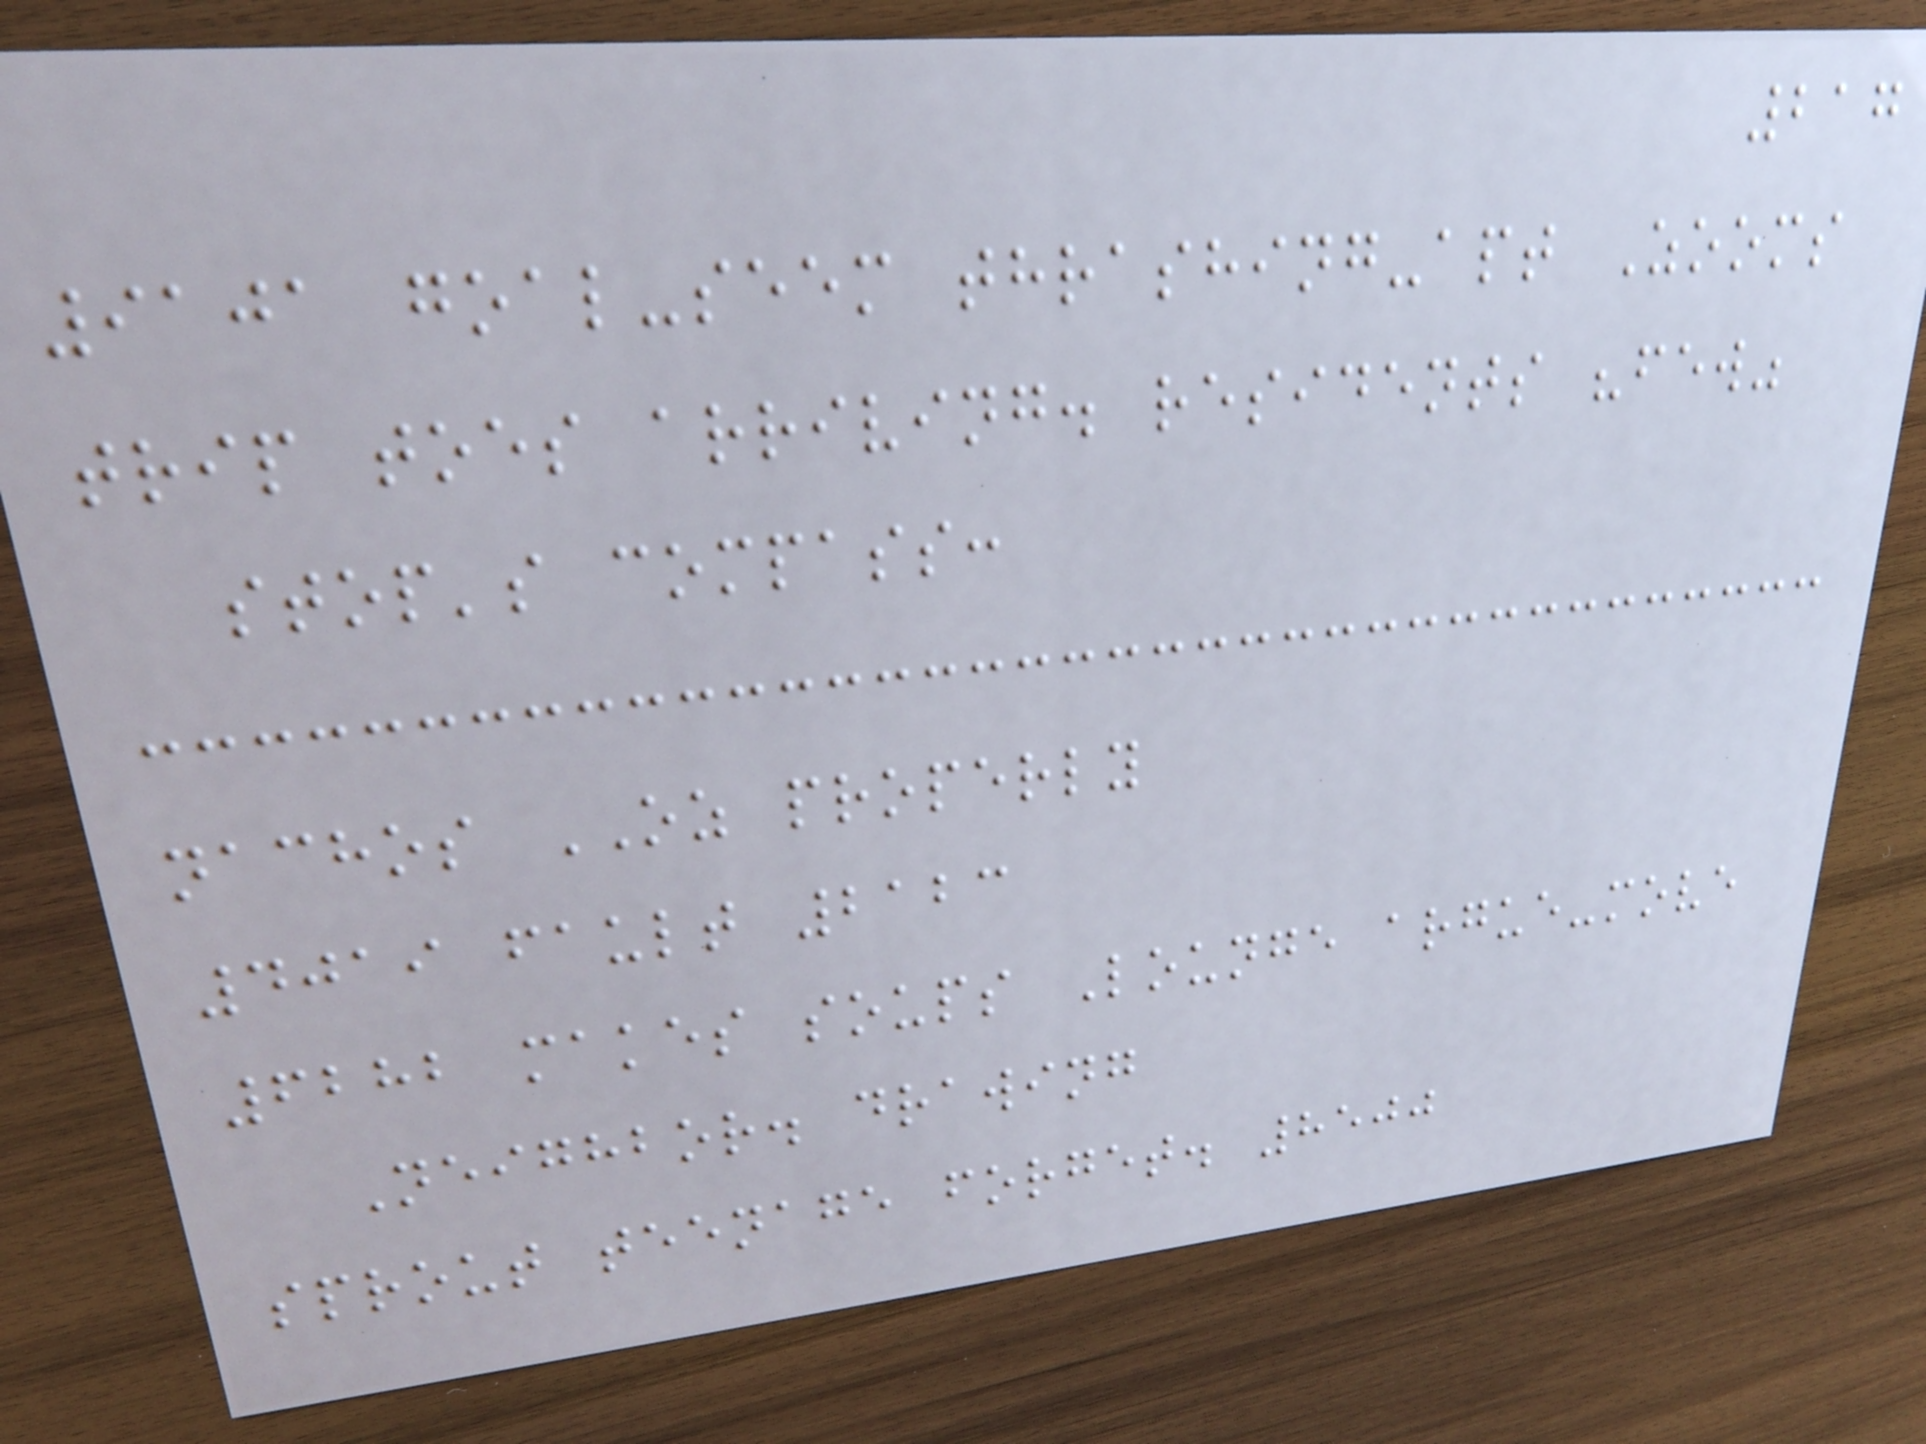217
9101 goal-seem thrashing-apt Zooms
trip toes arriving. residents "few"
stop's compass:
nachos OZ properly
4019 fault 2123
6282 makes soups Lounge argue-move
Neighbor. drawing
sprout teenage forget. 8500
